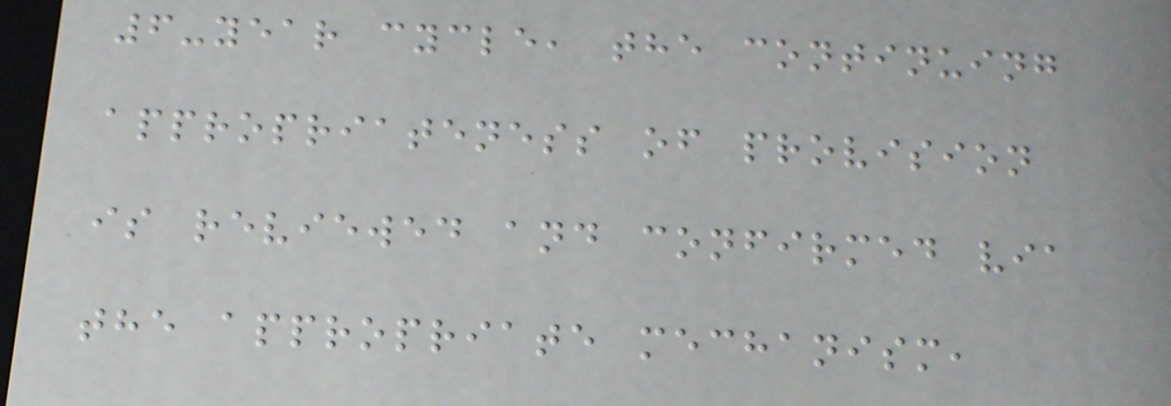6-year cycle, the continuing
appropriateness of provision
is reviewed and confirmed via
the appropriate mechanism,
